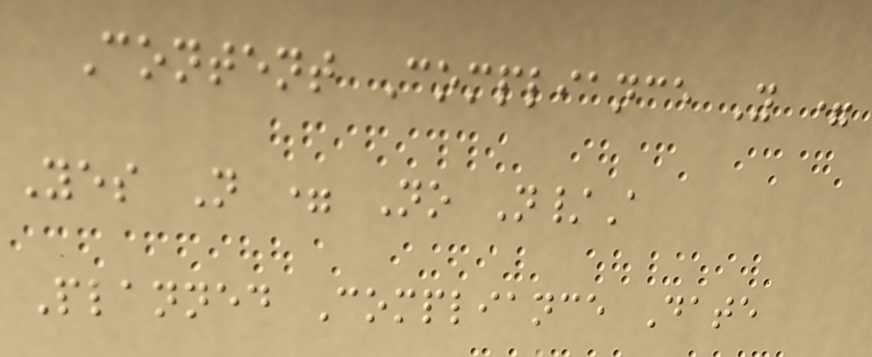Content Compliance Y =
Yes N = No N/A
Planned Compliance Date
